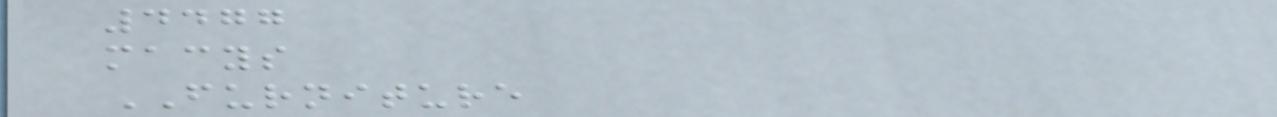4477
macys
FURNITURE
